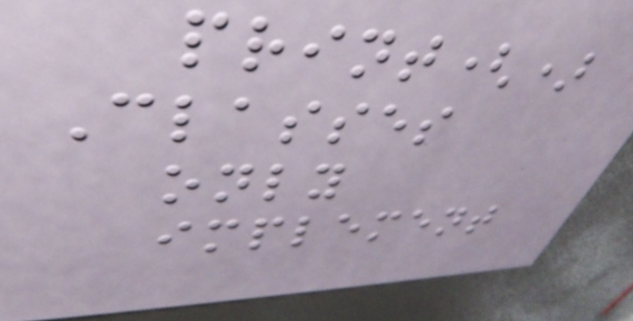print()
Classes
only
implement
